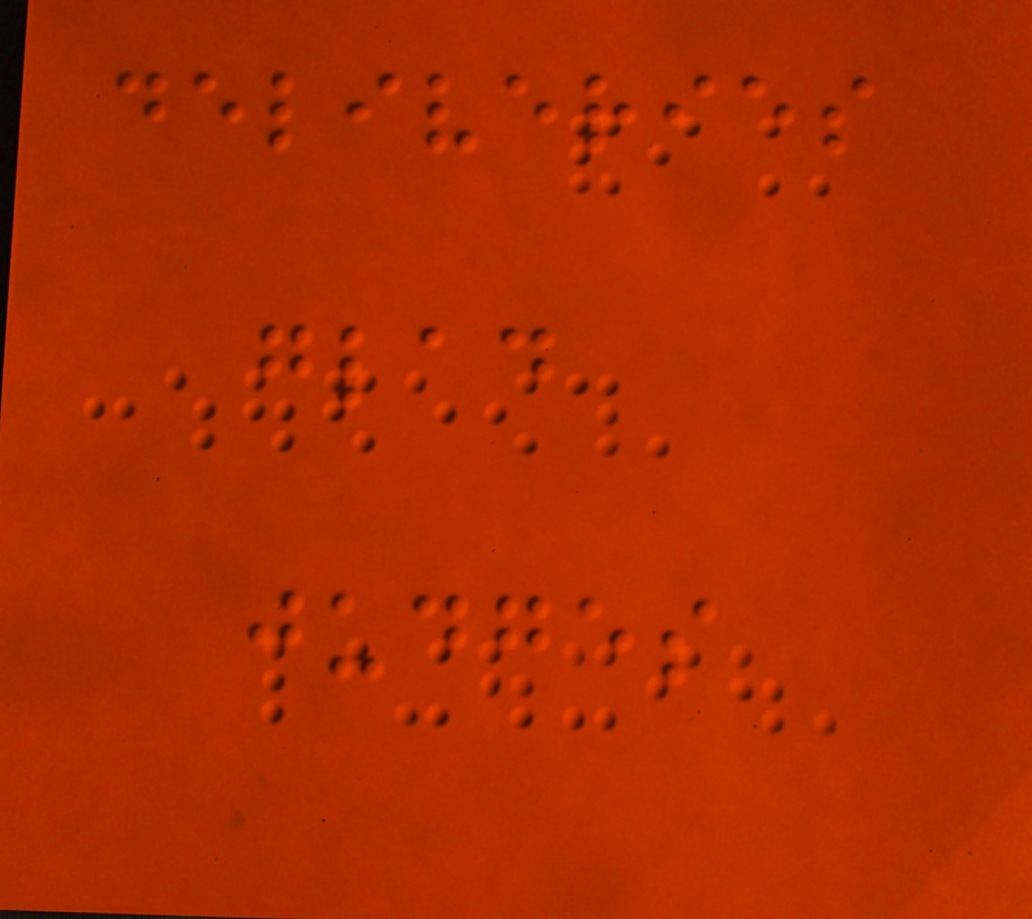deliveries
glad
judges
